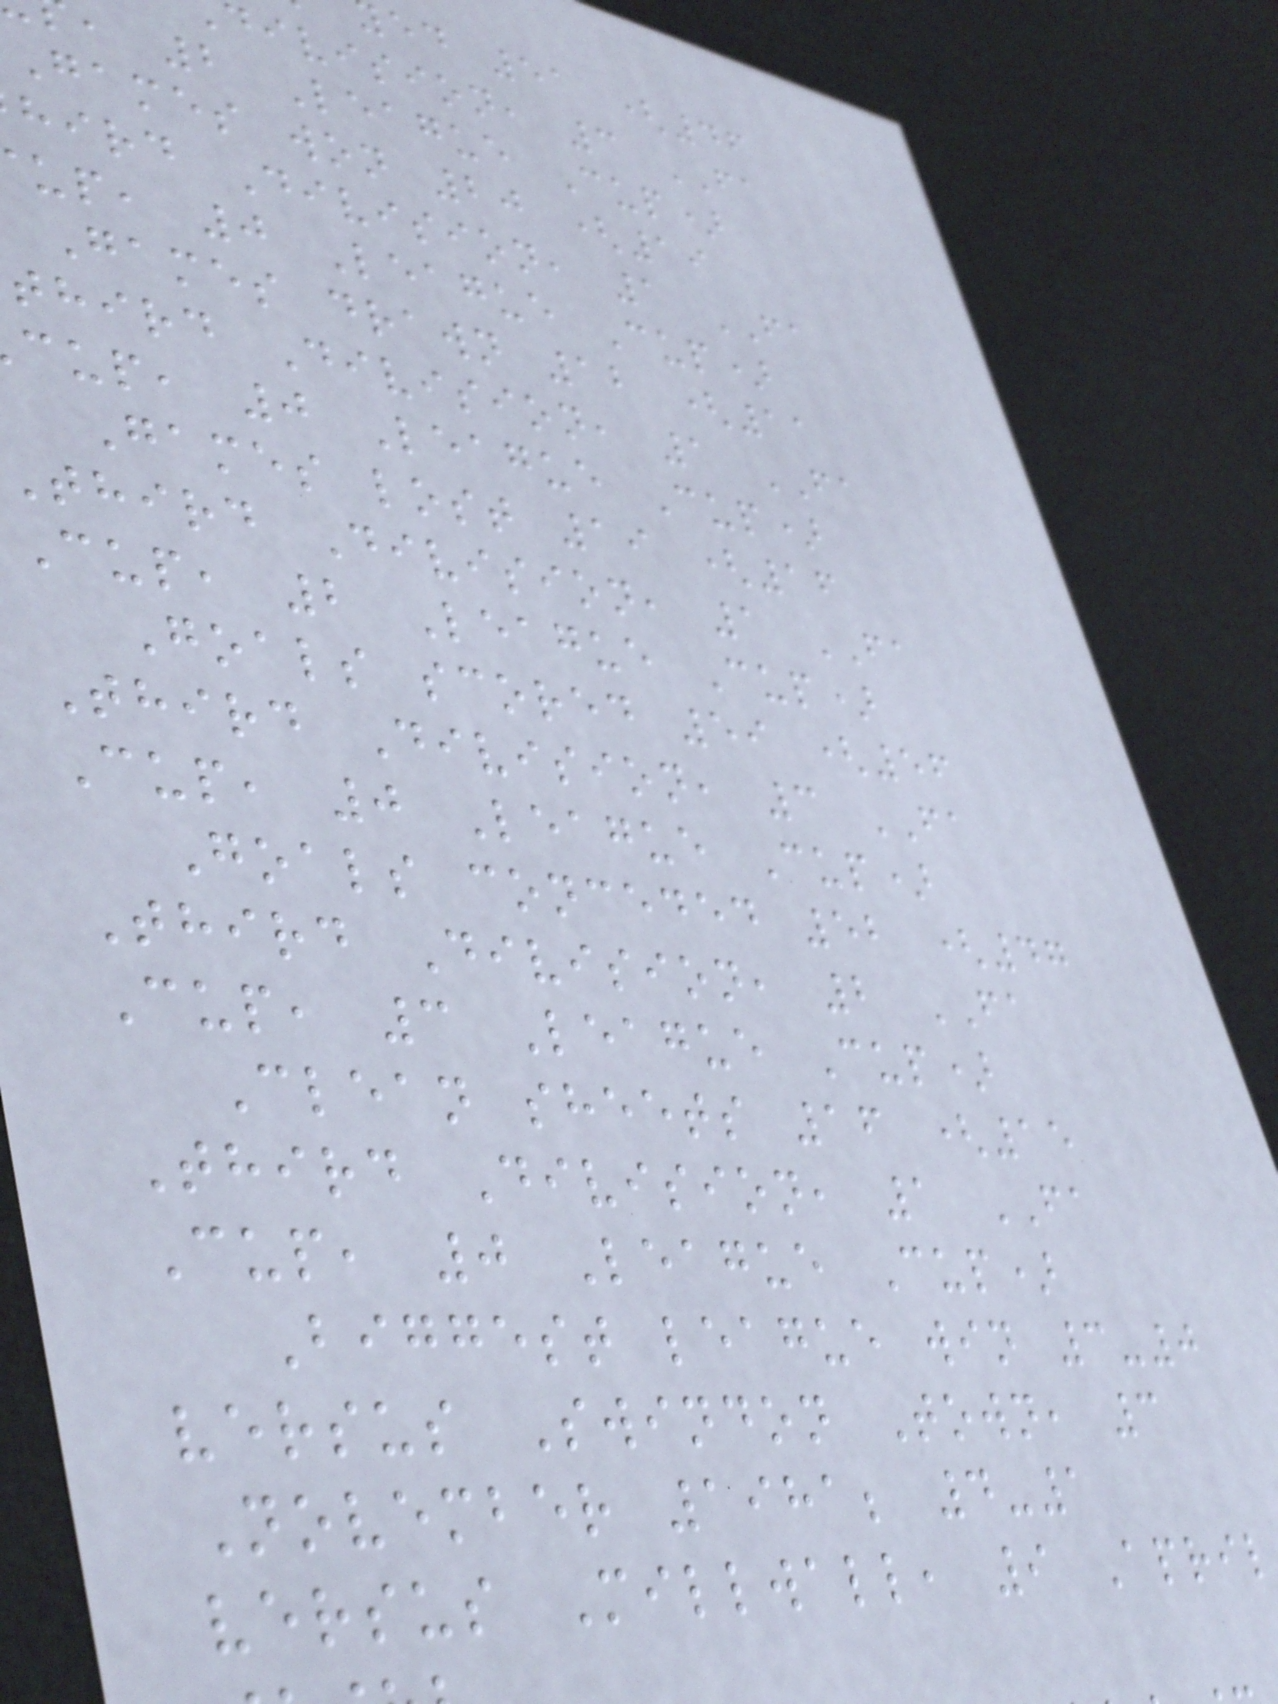ed 51 (46
division, 3 FA
, 2 League Cup)
Games won 20 (19
hird Division, 1 FA
up, 0 League Cup)
Games drawn 12 (11
third Division, 1 FA
cup, 0 League Cup)
Games lost 19 (16
third Division, 1 FA
Cup, 2 League Cup)
Goals scored 59 (56
Third Division, 3 FA
Cup, 0 League Cup)
Goals conceded 52 (47
Third Division, 2 FA
Cup, 3 League Cup)
Clean sheets 16 (15
Third Division, 1 FA
Cup, 0 League Cup)
Biggest league win 3-0
versus Swindon Town, 3
November 1981; 4-1
versus Millwall, 9 April
